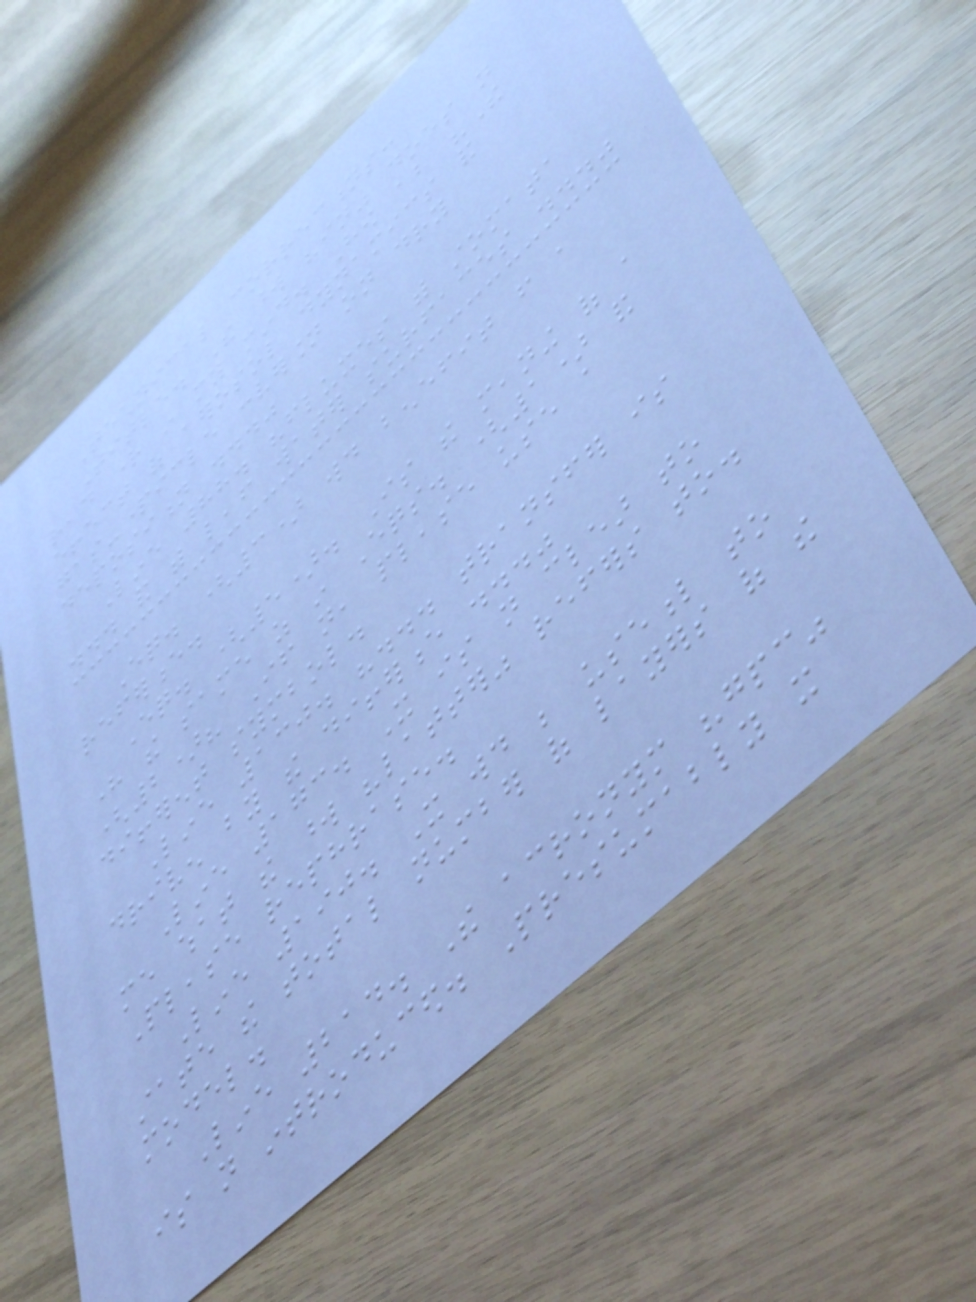Technical corrections:
Title. The word "in" does not
read right in my mind. How about "The
effect of aerosol dynamics and
gas-particle conversion on dry
deposition ..."
Line 88. "fluxes with stomata
... and with leaf water surfaces ..."
Eq. (3) would benefit from a
reference.
Eq. (5). Is the meaning of a
here the same as in Eqs. (1) and
(2)? If not, please use a
different symbol.
Line 130. "... transfer is
driven by the difference ..."
Line 173. It is not clear to
me what the word "latter" refers to.
Please rephrase.
Line 190. It would be useful to
state the total number of layers of the
model.
Line 214. The acronym "gpc"
is not introduced. Presumably it
